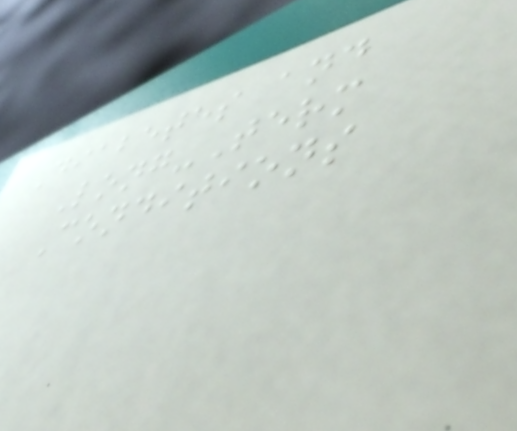Diabetes and
Long-Term
Conditions
